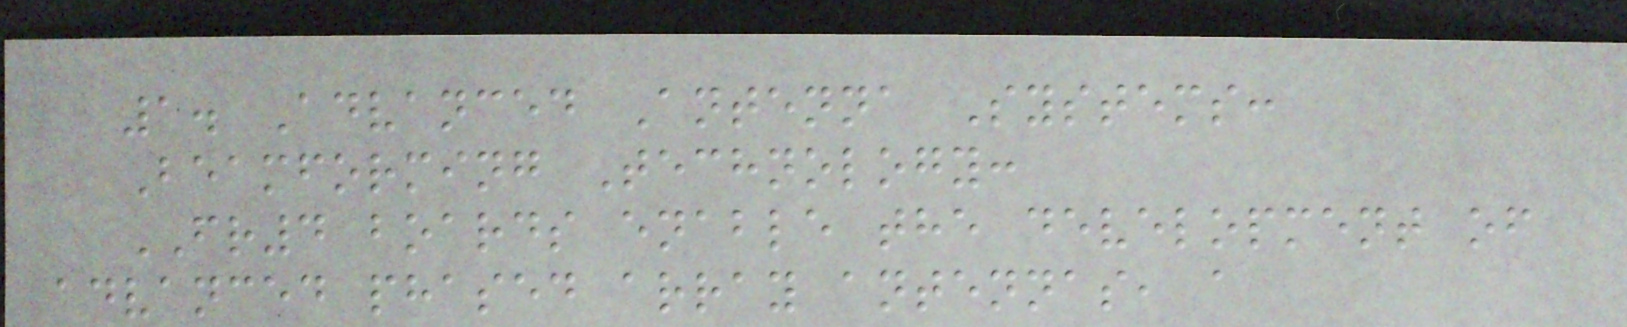1. Advanced Antenna Systems:
Beamforming Technology:
FR4 boards enable the development of
advanced phased array antennas, a
